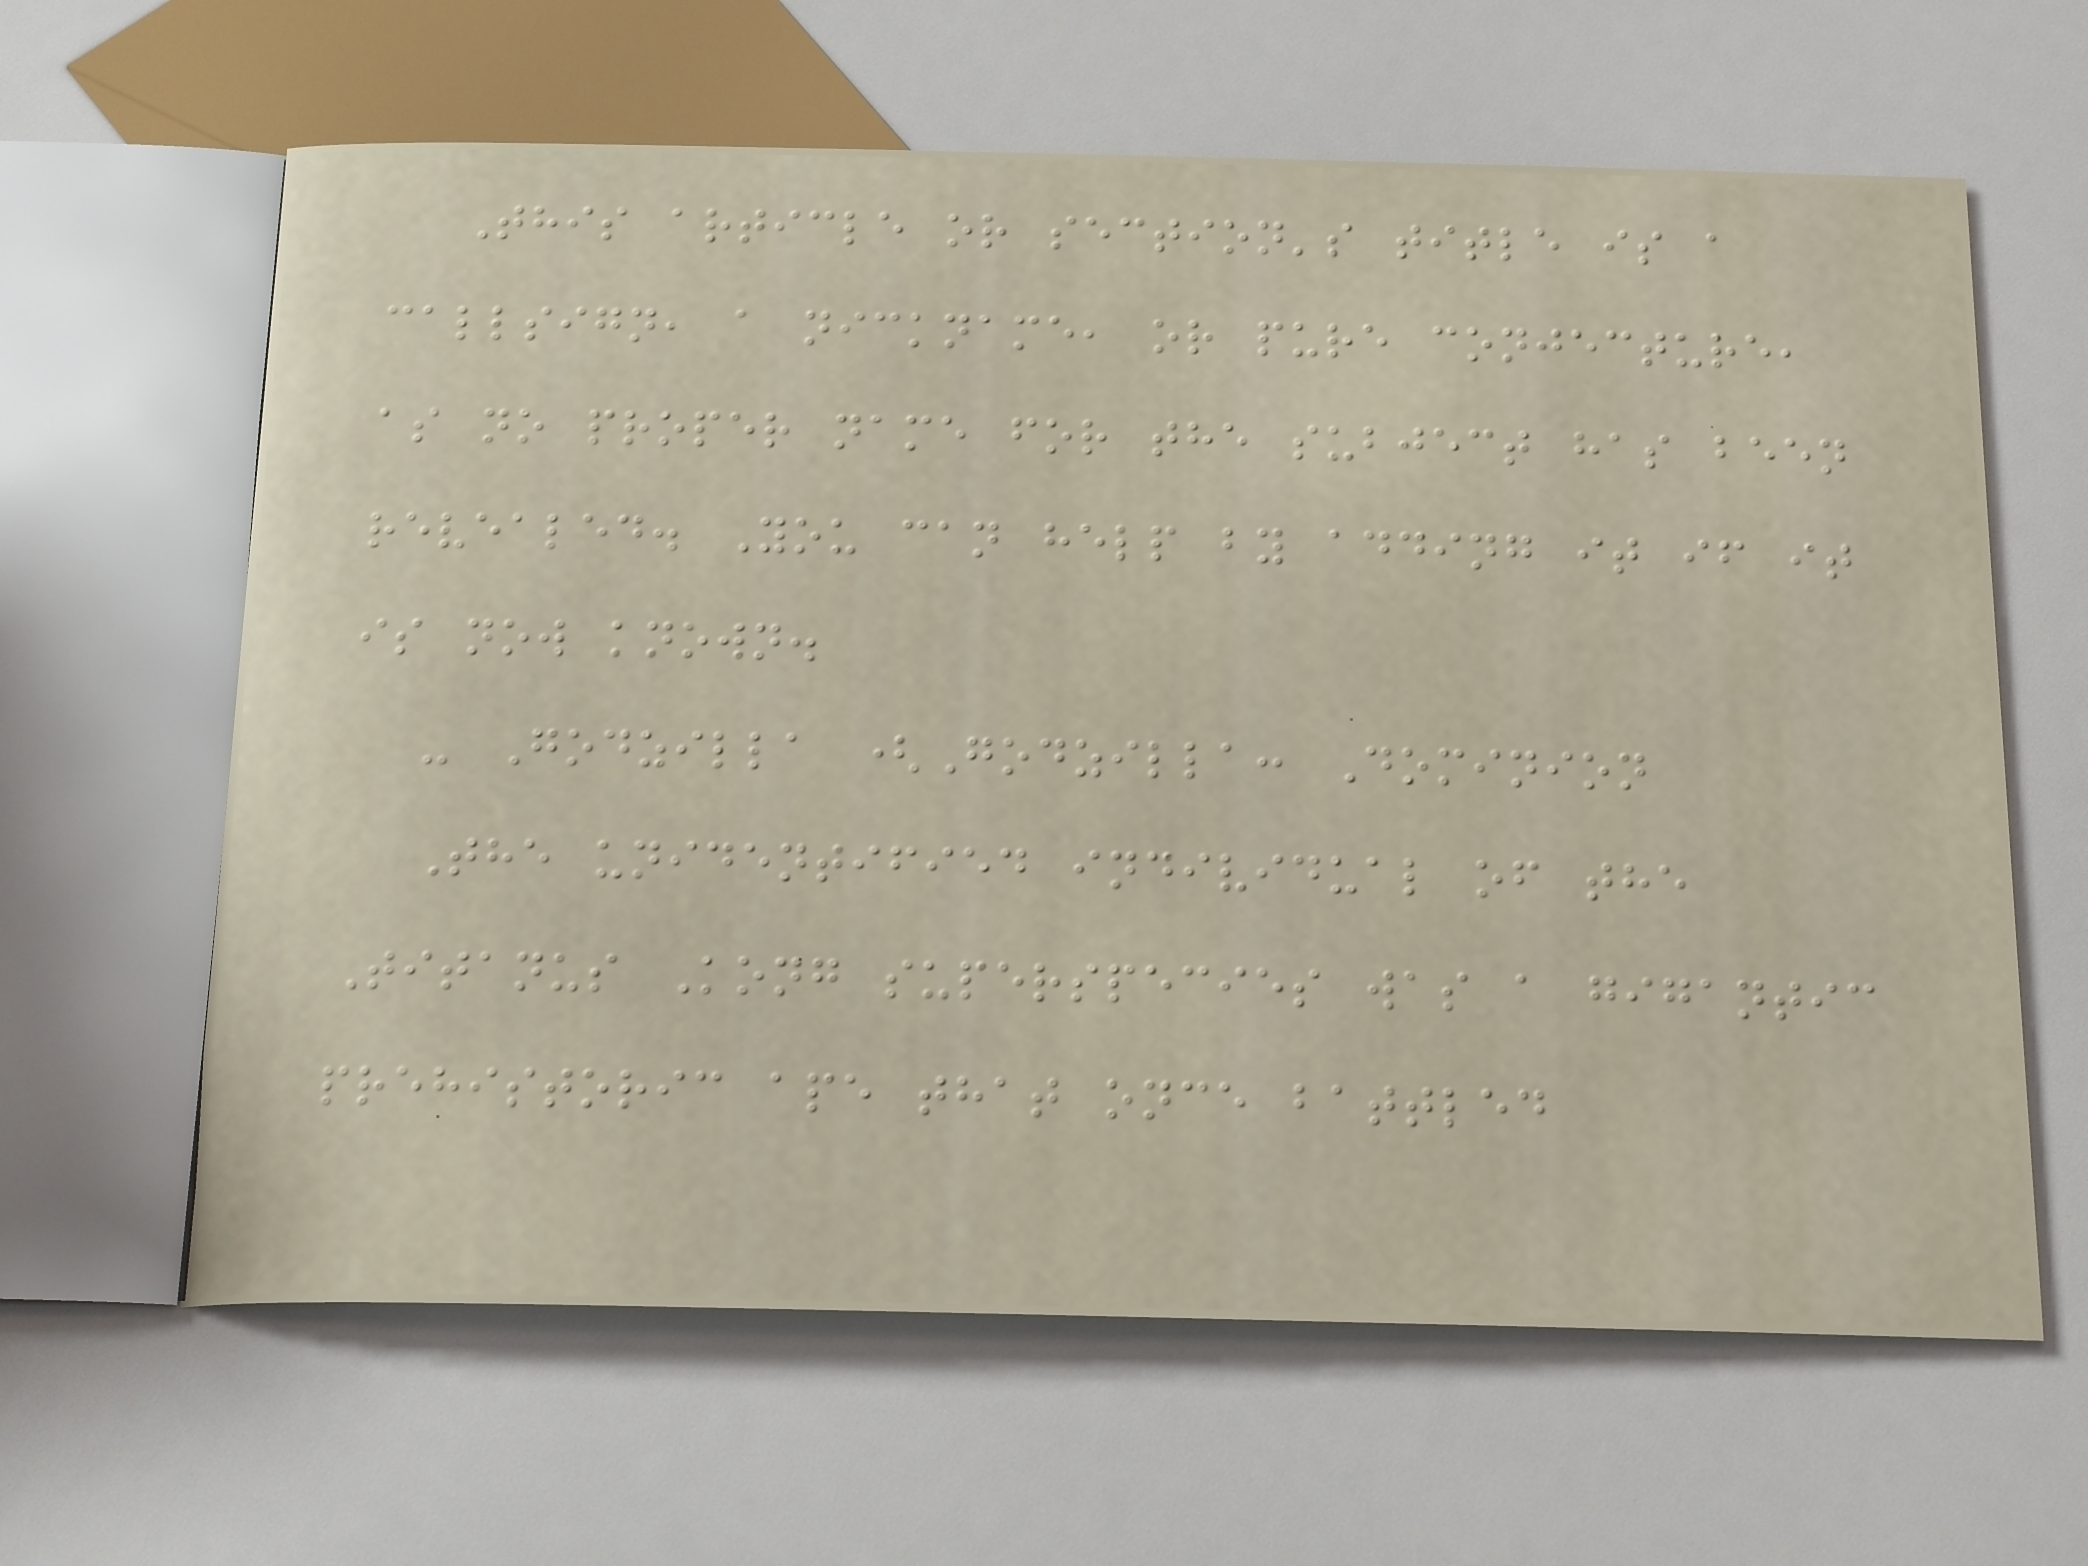This article or section's title is a
callsign, a nickname, or pure conjecture,
as no proper name for the subject has been
revealed. You can help by adding it if it
is now known.
- Godzilla (Godzilla: Dominion
The unidentified individual of the
Titanus Kong superspecies was a gigantic
prehistoric ape that once battled
